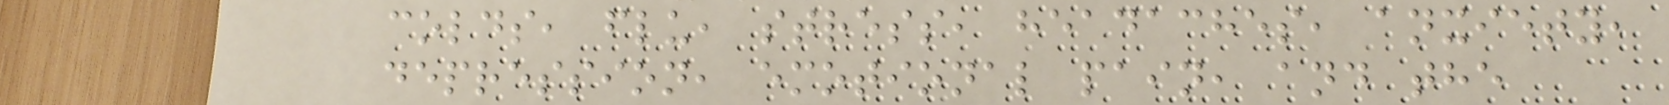colds, flu, stress, headaches, anxiety,
depression, emotional pain, and the
